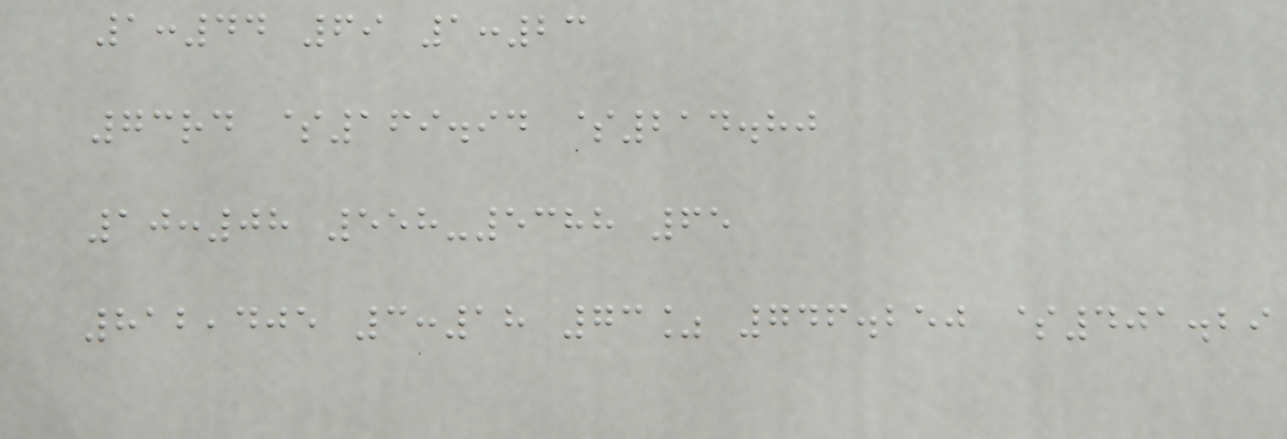1:44 69 1:23
73rd $169.94 $214.80
10:08 558-5388 65
812,405 3:18 73% 746.250 $401.29
